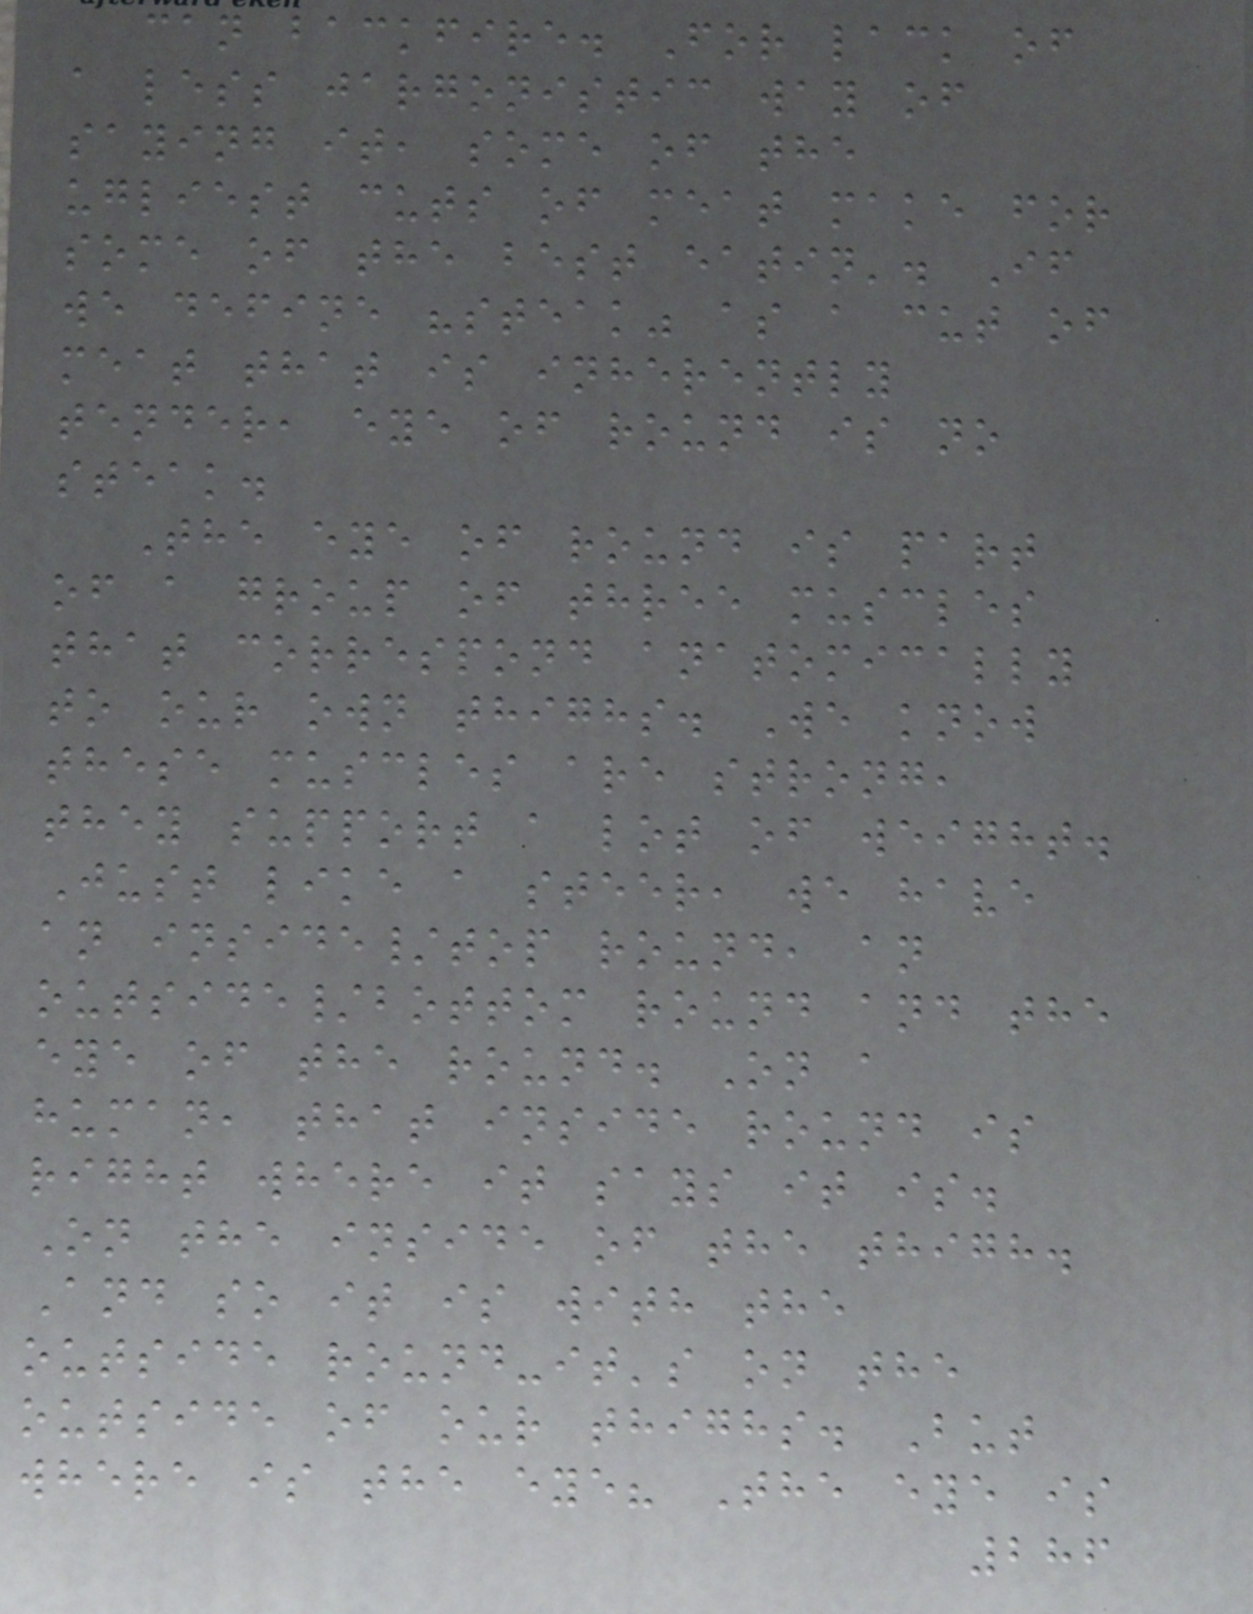can backfire. For lack of
a less jargonistic way of
saying it, some of the
ugliest cuts of meat make for
some of the best eatin'. If
we define "steak" as a cut of
meat that is inherently
tender, eye of round is no
steak.
The eye of round is part
of a group of three muscles
that correspond anatomically
to our own thighs. We know
these muscles are strong,
they support a lot of weight.
Just like a steer, we have
an inside/top round, an
outside/bottom round and the
eye of the round. On a
human, that inside round is
right where it says it is.
On the inside of the thigh.
And so it is with the
outside round-it's on the
outside of our thighs. But
where is the eye? The eye is
286
